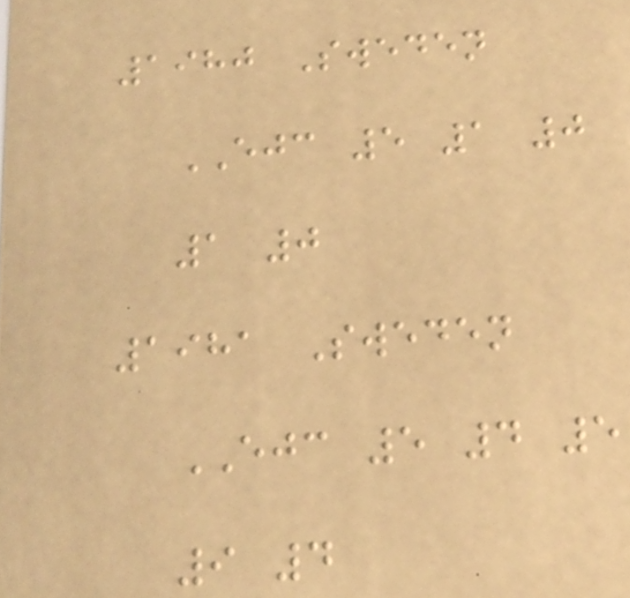1980 Sweden
EJC 5 1 0
1 0
1981 Sweden
EJC 5 4 5
9 4
